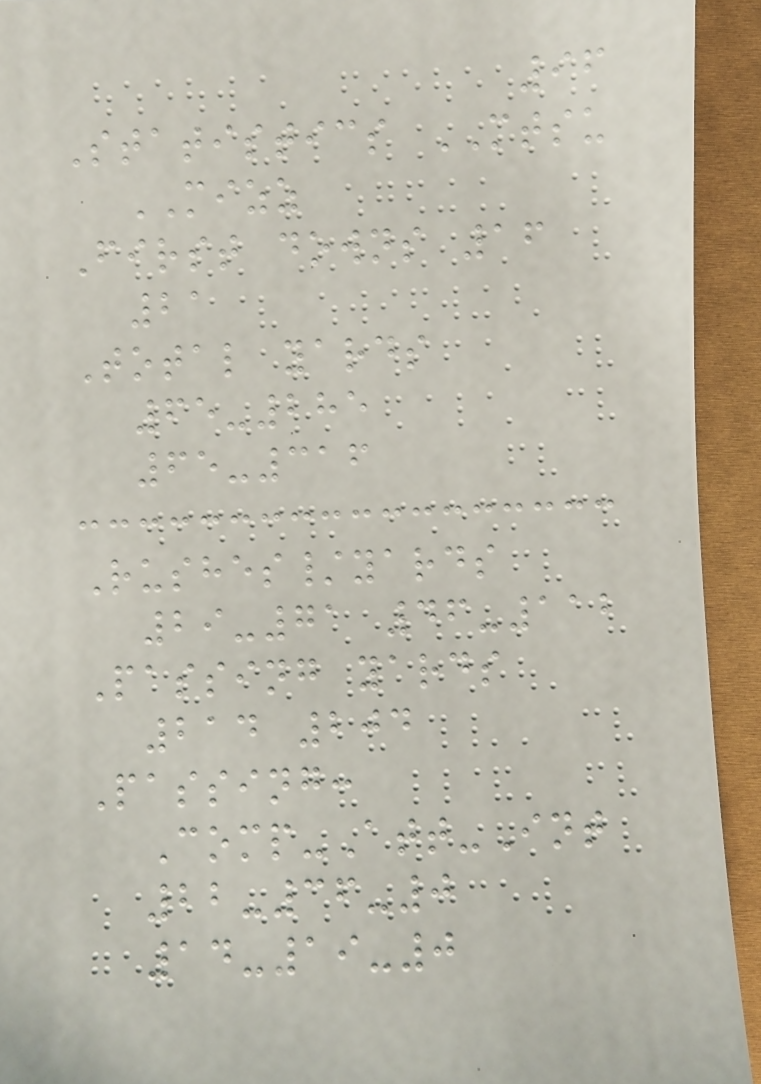96
Statistics MTSU
MIZZ
First downs 16
21
Total yards
65-285
65-316
Rushes/yards
29-71 46-112
Passing yards
214 204
Passing:
Comp-Att-Int
22-36-0
14-19-0
